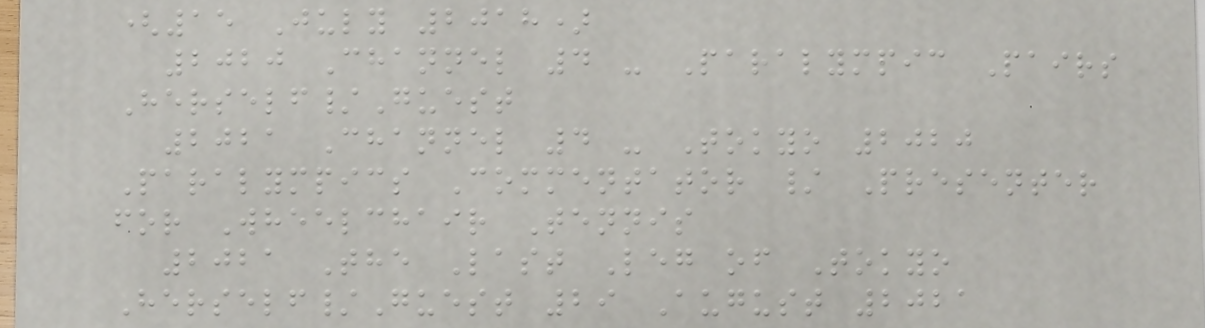(15 July 2018)
2020 Channel 4 - Paralympic Pairs
Herself/Guest
2021 Channel 4 - Tokyo 2020
Paralympics Commentator / Presenter
for Wheelchair Tennis
2021 The Last Leg of Tokyo
Herself/Guest 29 August 2021
